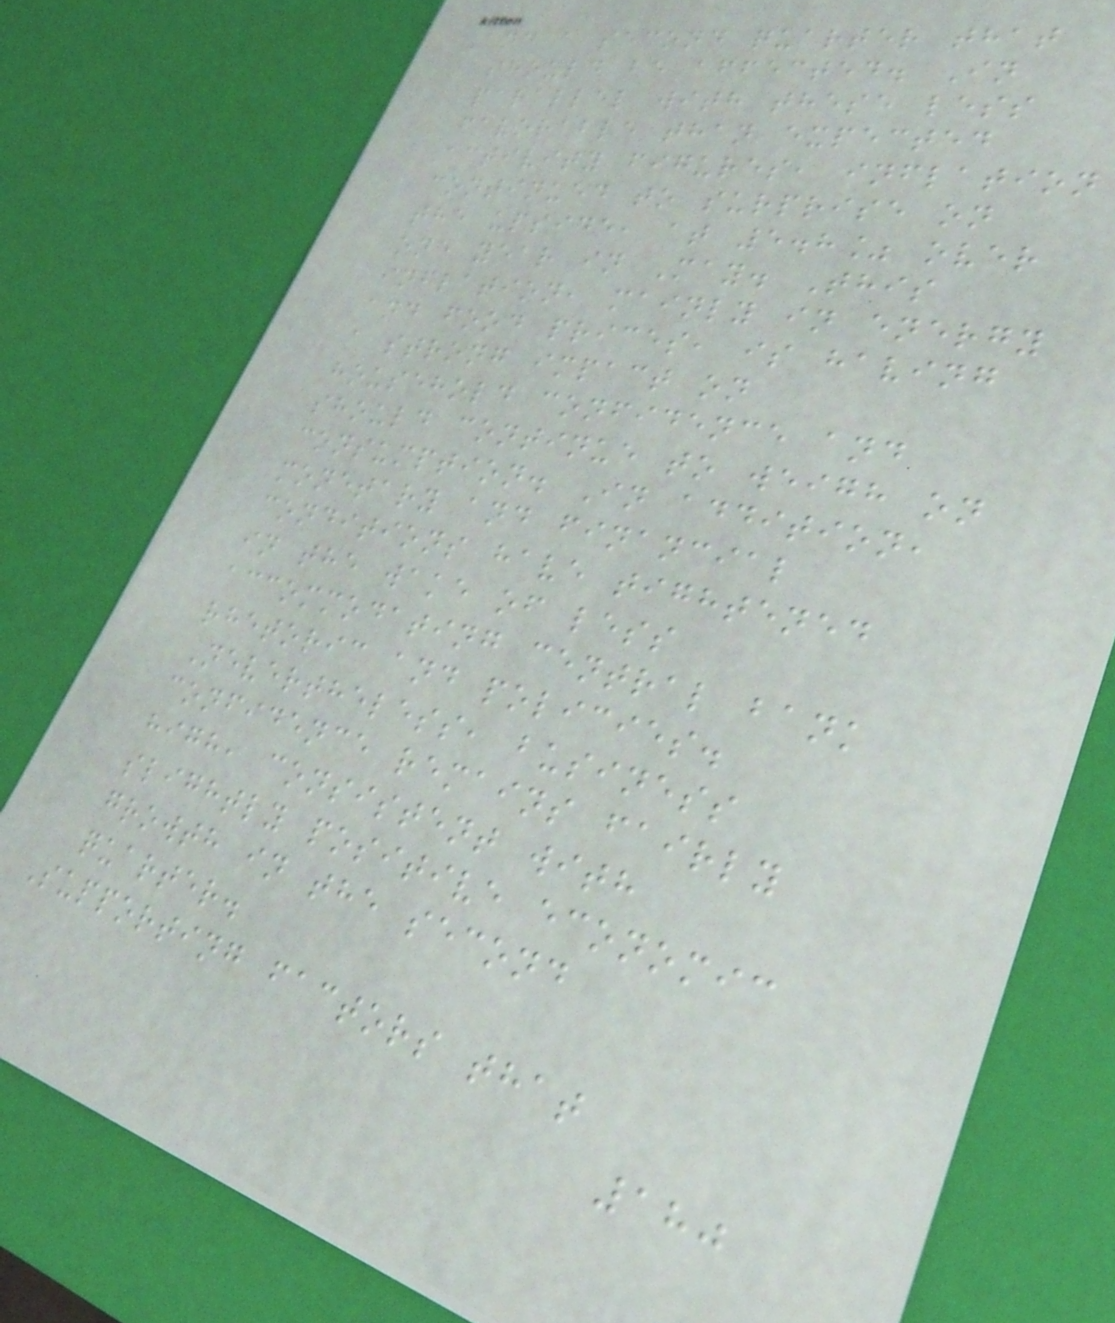And a second quarter that
should be affected. In
parallel with these less
favorable than expected
activity figures, inflation
continued to surprise on
the upside, at 5.8% over
one year in May. This
inflation, mainly in energy
and food prices, is having
a strong impact on
household confidence and
should continue to weigh on
consumption. In addition,
monetary and financial
conditions have tightened
in the wake of less
accommodating central bank
rhetoric and policies.
Nevertheless, business
confidence remains fairly
high, consistent with
slightly positive economic
growth in the second
quarter.
Supporting factors that
180
